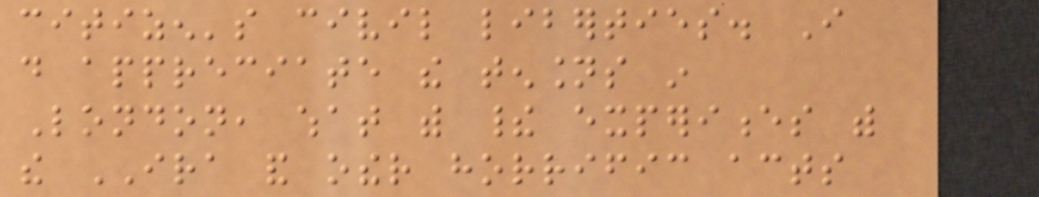citizen's civil liberties. I
do appreciate the tensions in
London, what with their experiences with
the IRA and other horrific acts
